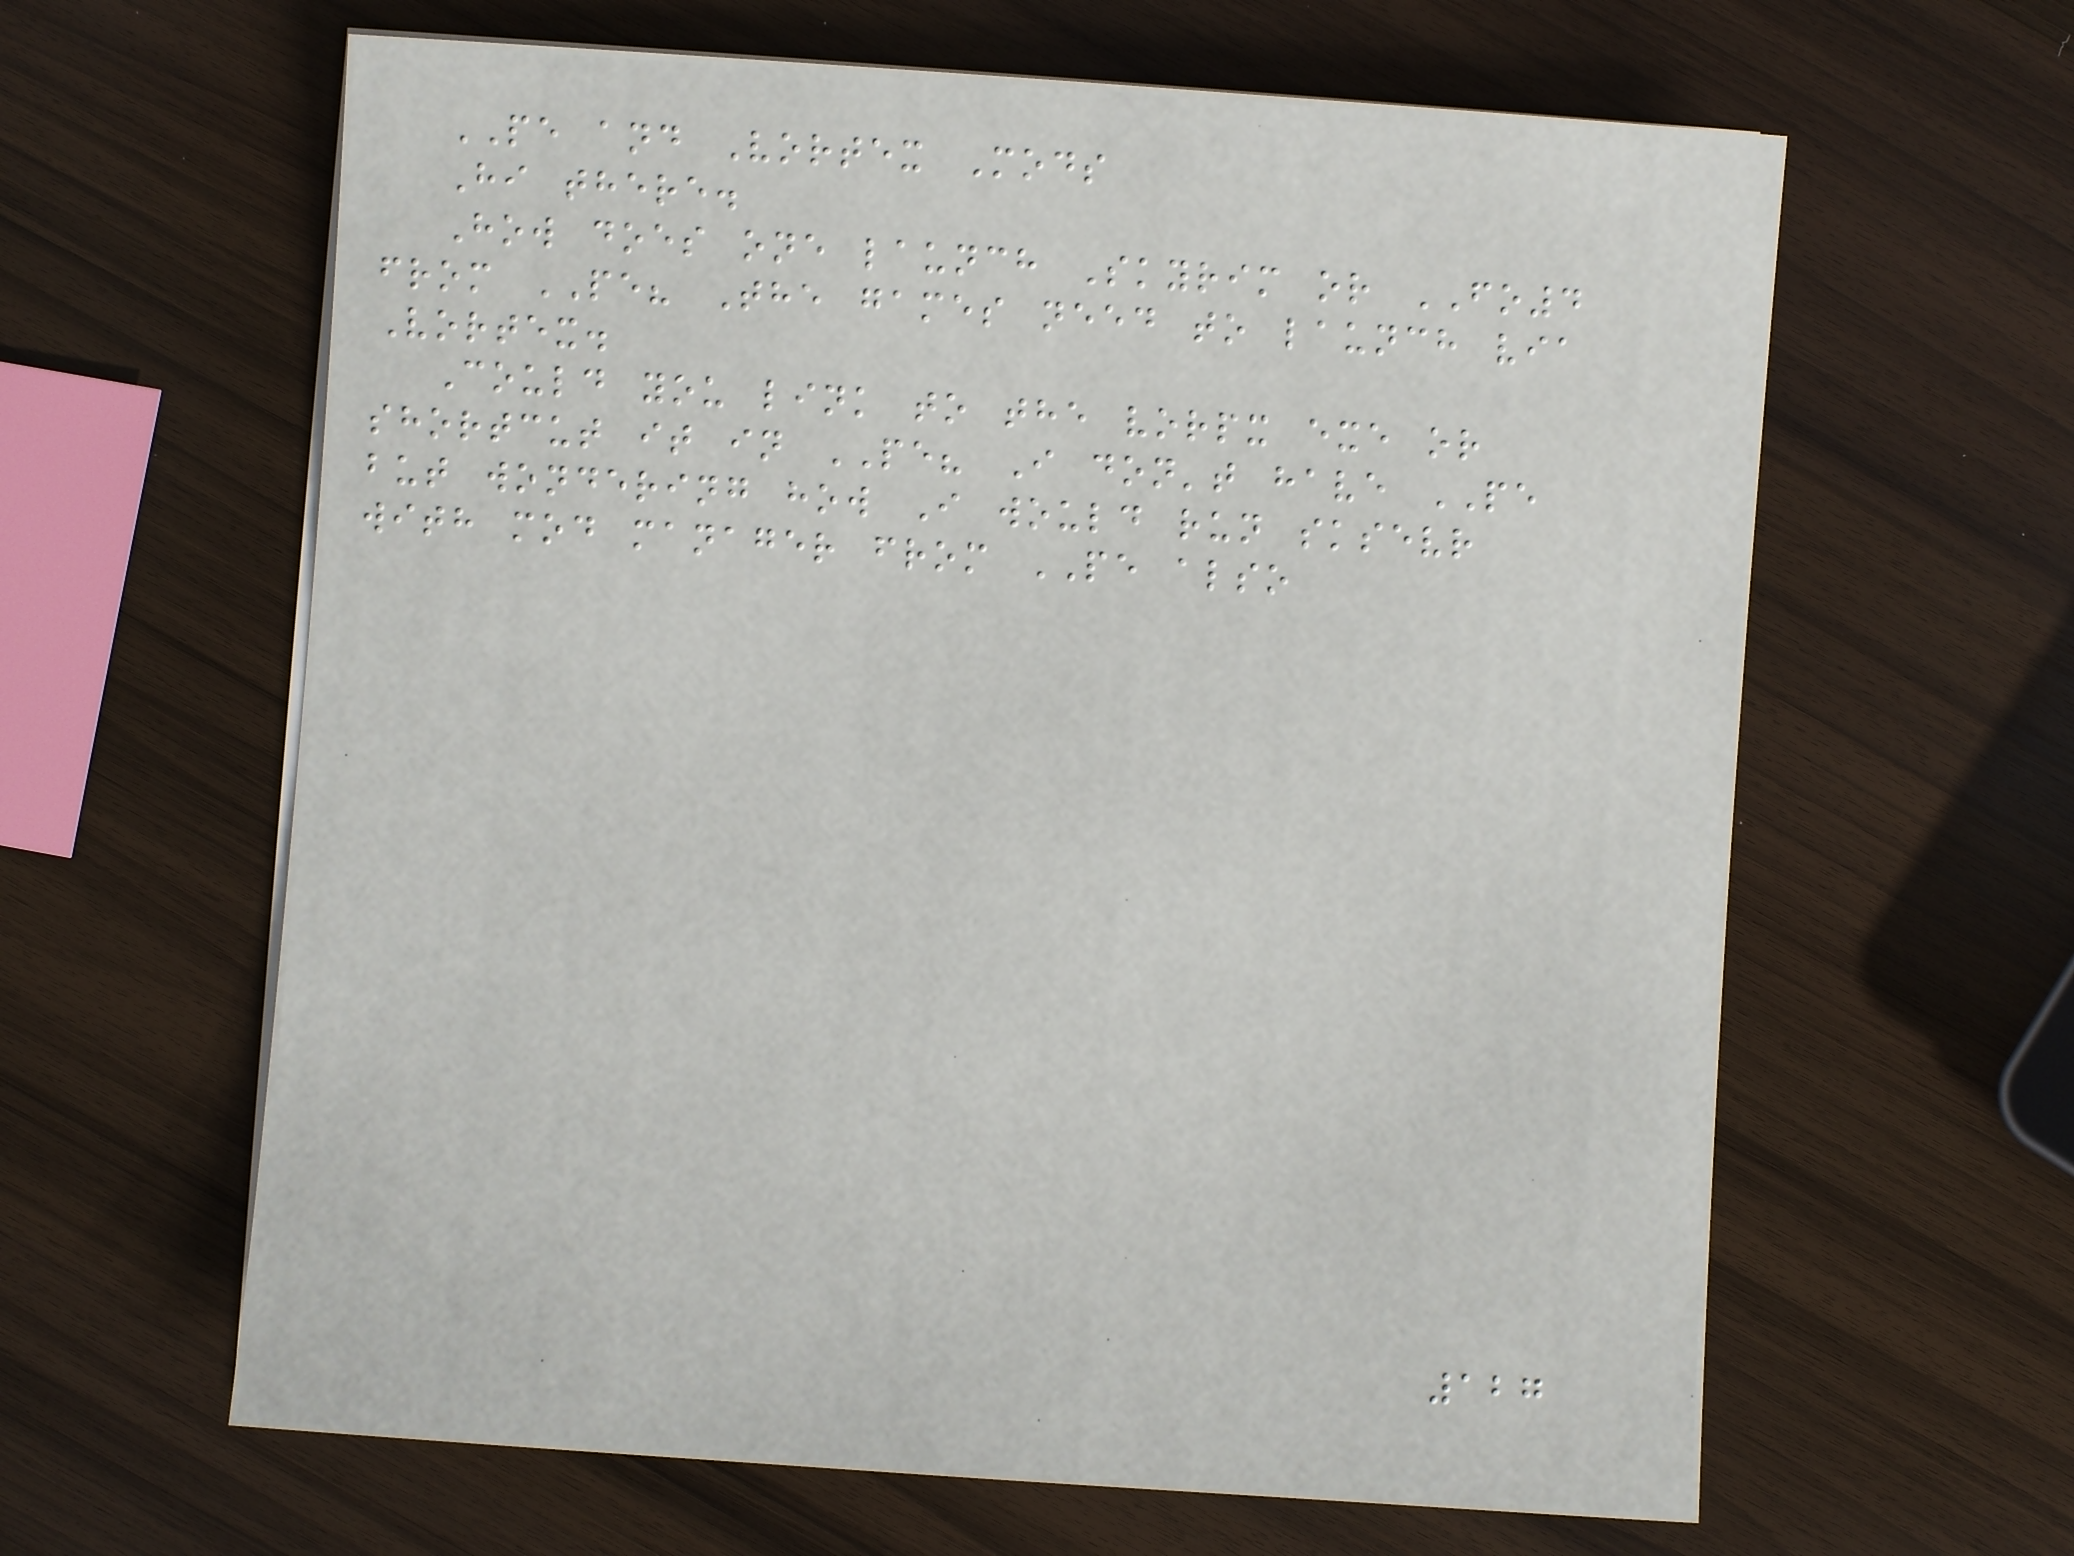PE and Vortex Mods
Hi there.
How does one launch Skyrim or FO4
from PE? The games need to launch via
Vortex.
Could you link to the vorpx exe or
shortcut it in PE? I don't have PE
but wondering how I would run sksevr
with mod manager from PE also
127
